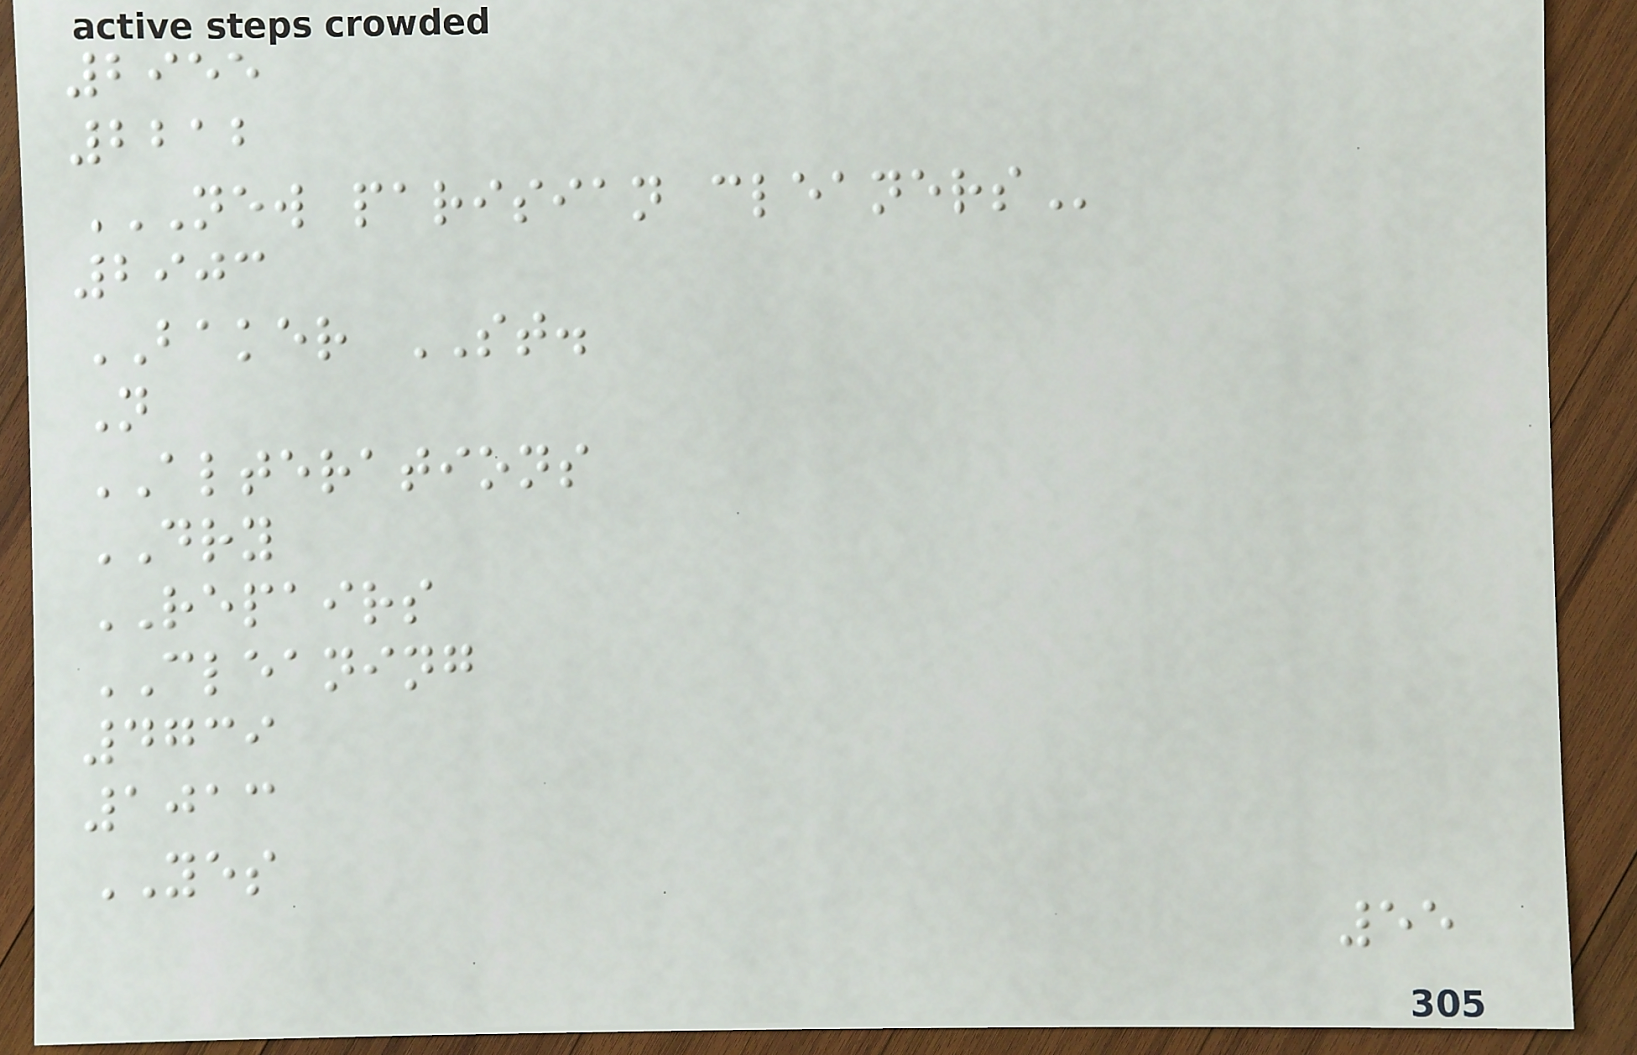2955
2212
NEW PARISIAN CLEANERS
2903
BAKER ST.
N
ALTERATIONS
DRY
REPAIRS
CLEANING
4739
1013
YES
55
